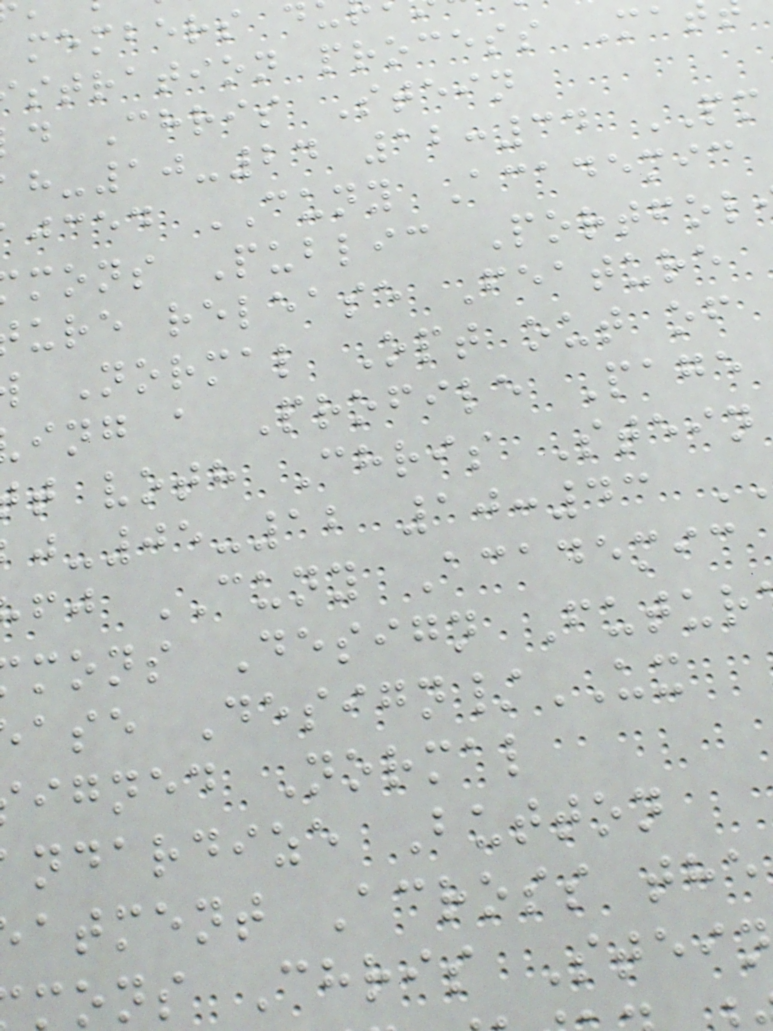members d
stration process Ma
d Chris Stein
-10-24 12:34 PM
jced CUNY Academic
mons Public Portfol
ure release Feature
Normal Opt out of
ing a Profile Page
t voth Chris Stein
-05-12 10:43
fj CUNY Academic
mons Design Futur
ase Design/UX
igned Normal
ndardize Button
atment Across the
mons Chris Stei
